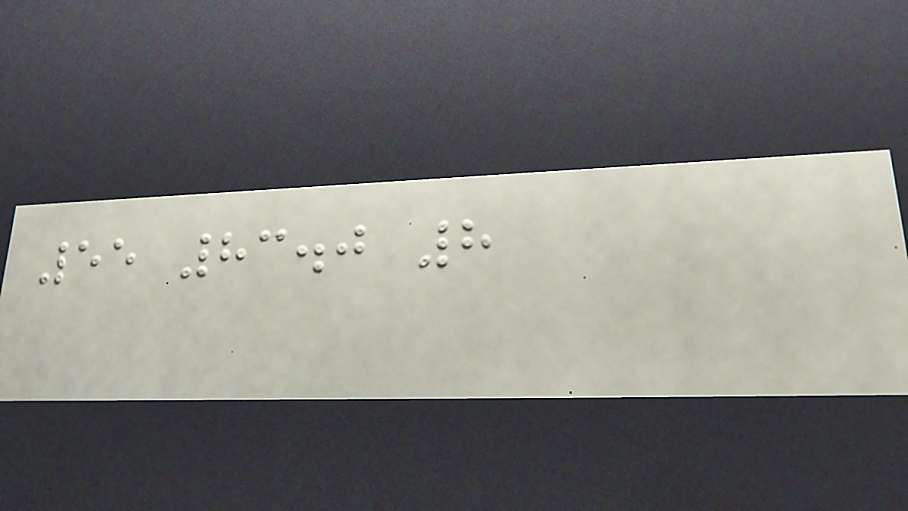55 83.0 8
